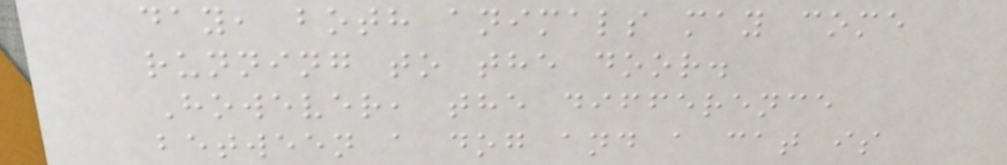day, both animals may come
running to the door.
However, the difference
between a dog and a cat is
